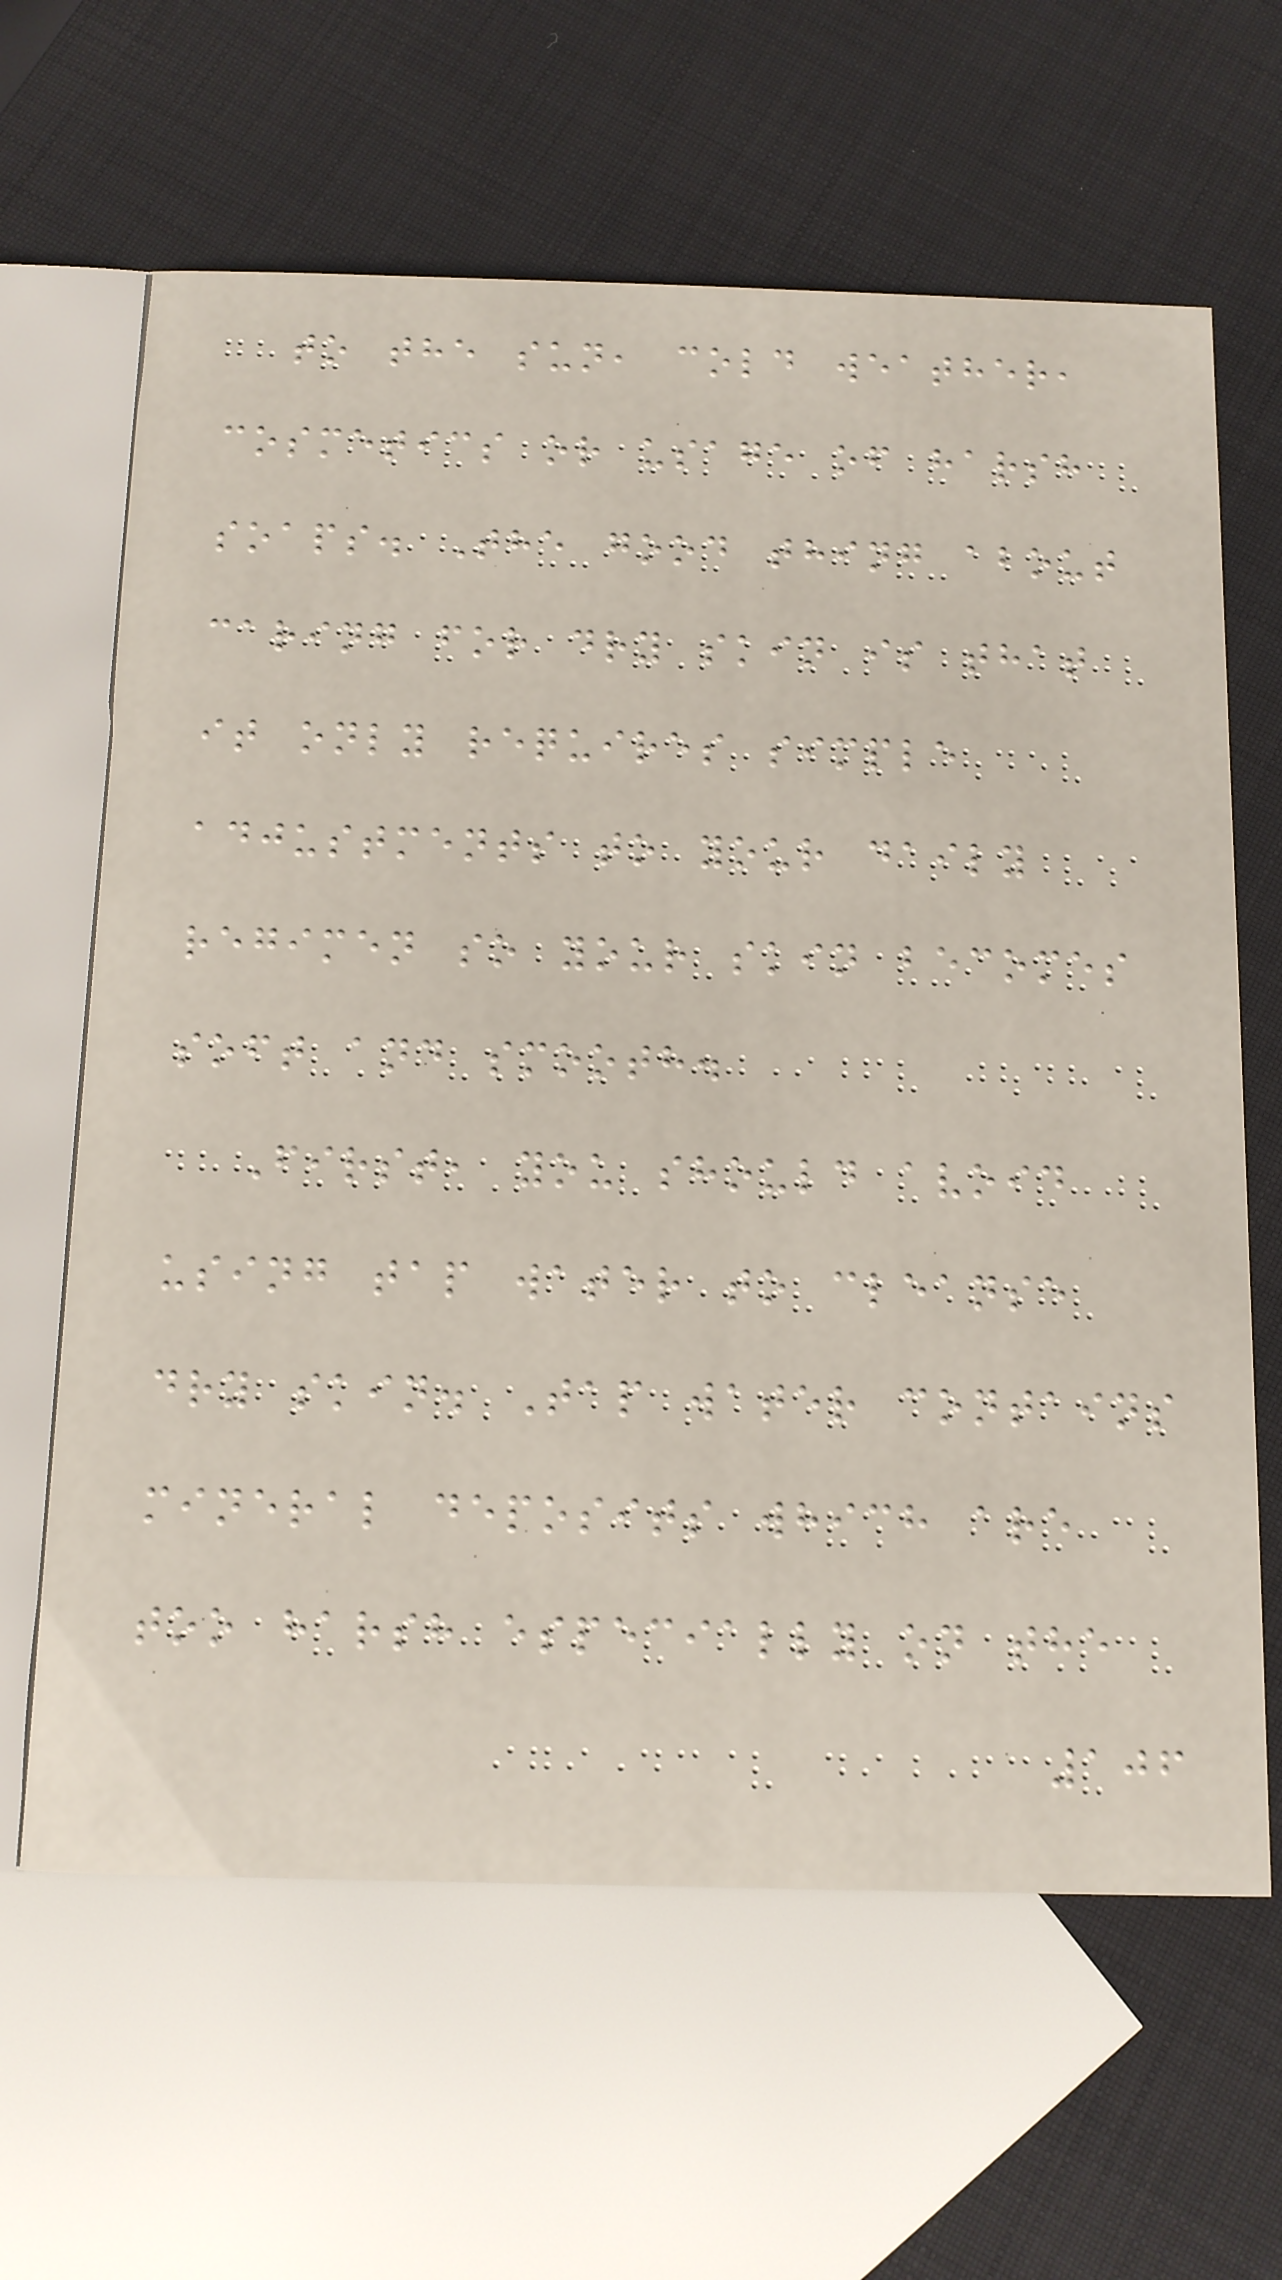to the sun, cold weather,
cosmetics or usage of harsh
soaps. The good thing about
caring for dry skin is that
it only requires simple
adjustments to your daily
regimen so your skin becomes
soft and smooth.
First, you should avoid
using tap water to cleanse
dry skin. Tap water contains
mineral deposits which are
too harsh especially on the
106
